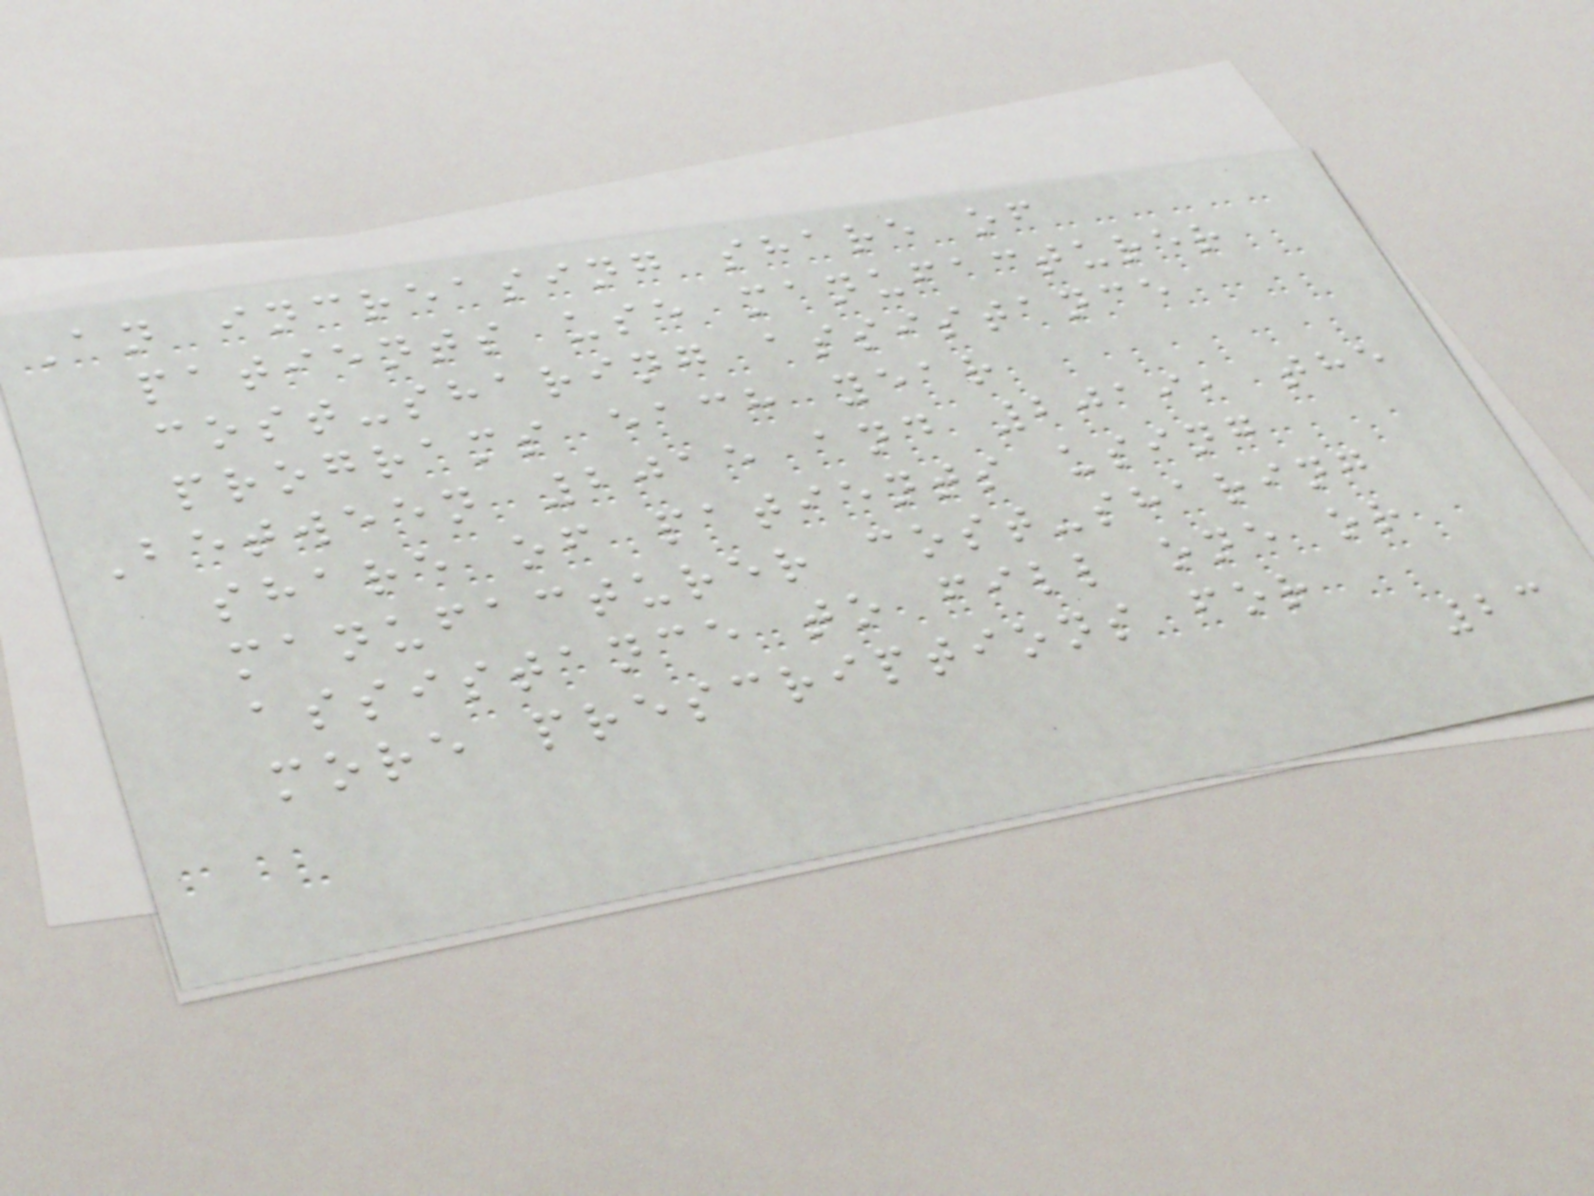An increasing share of
patients use manufacturer
cost-sharing assistance
programs each year
Between 2015 and 2019, the
share of patients using
manufacturer cost-sharing
assistance to fill one or
more prescriptions for
23
